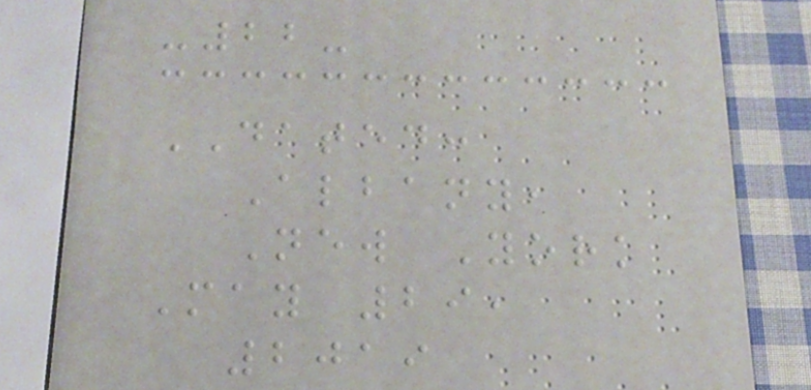-22-
DATED:
Albany,
New York
May 29,
2019
